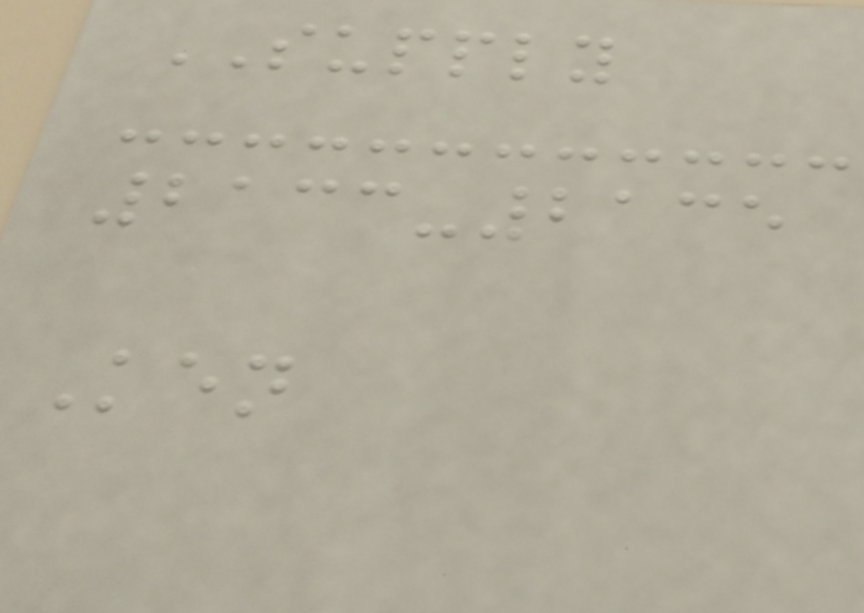SUPPLY
2133-2135
Ken
